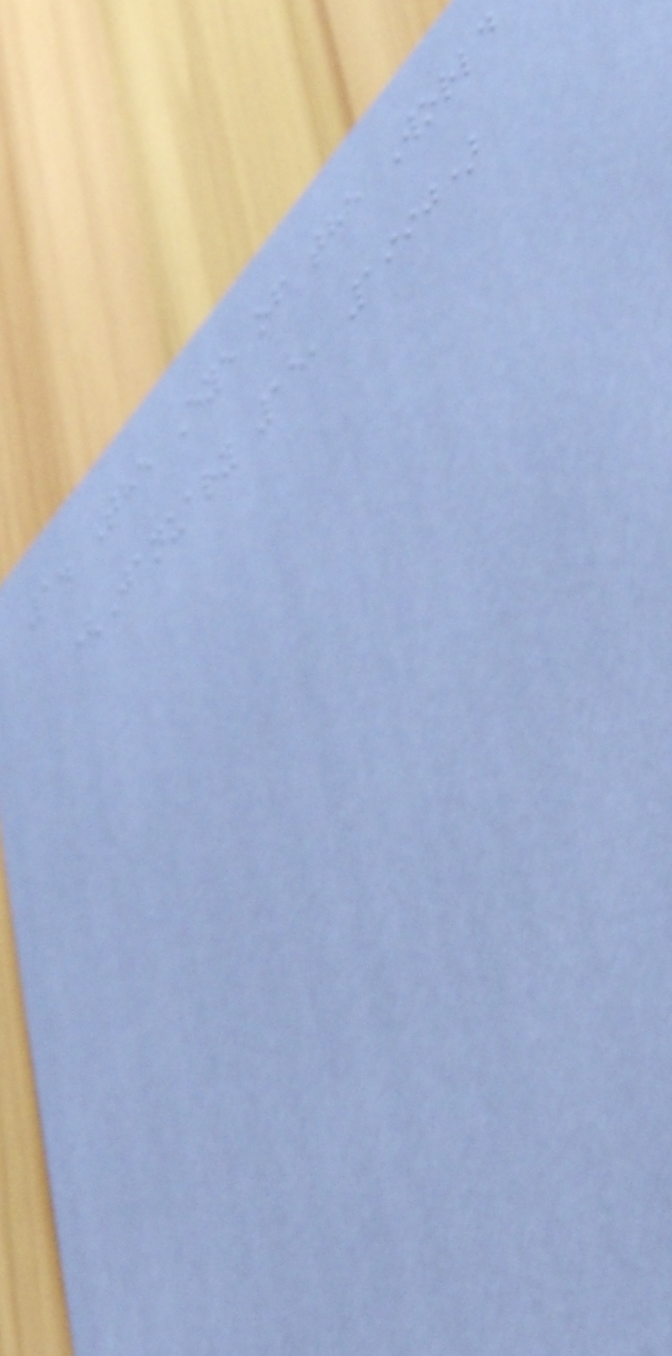1. The Eye of the World
(January 15, 1990)
